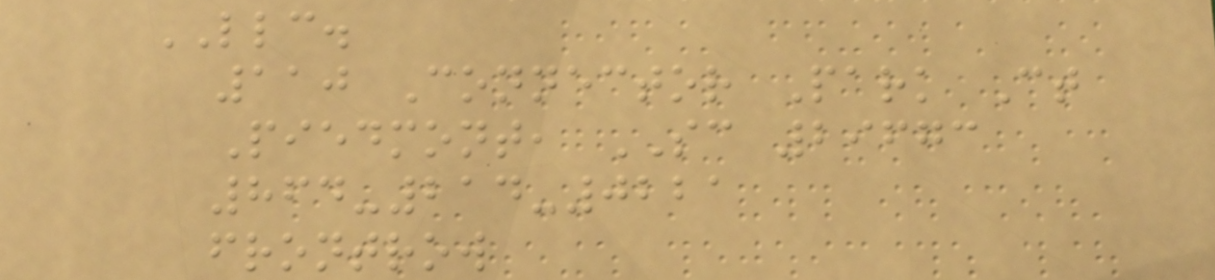LLC.
110 Connector Park Ct
Piedmont, SC 29673
864-214-0221
frontrow
